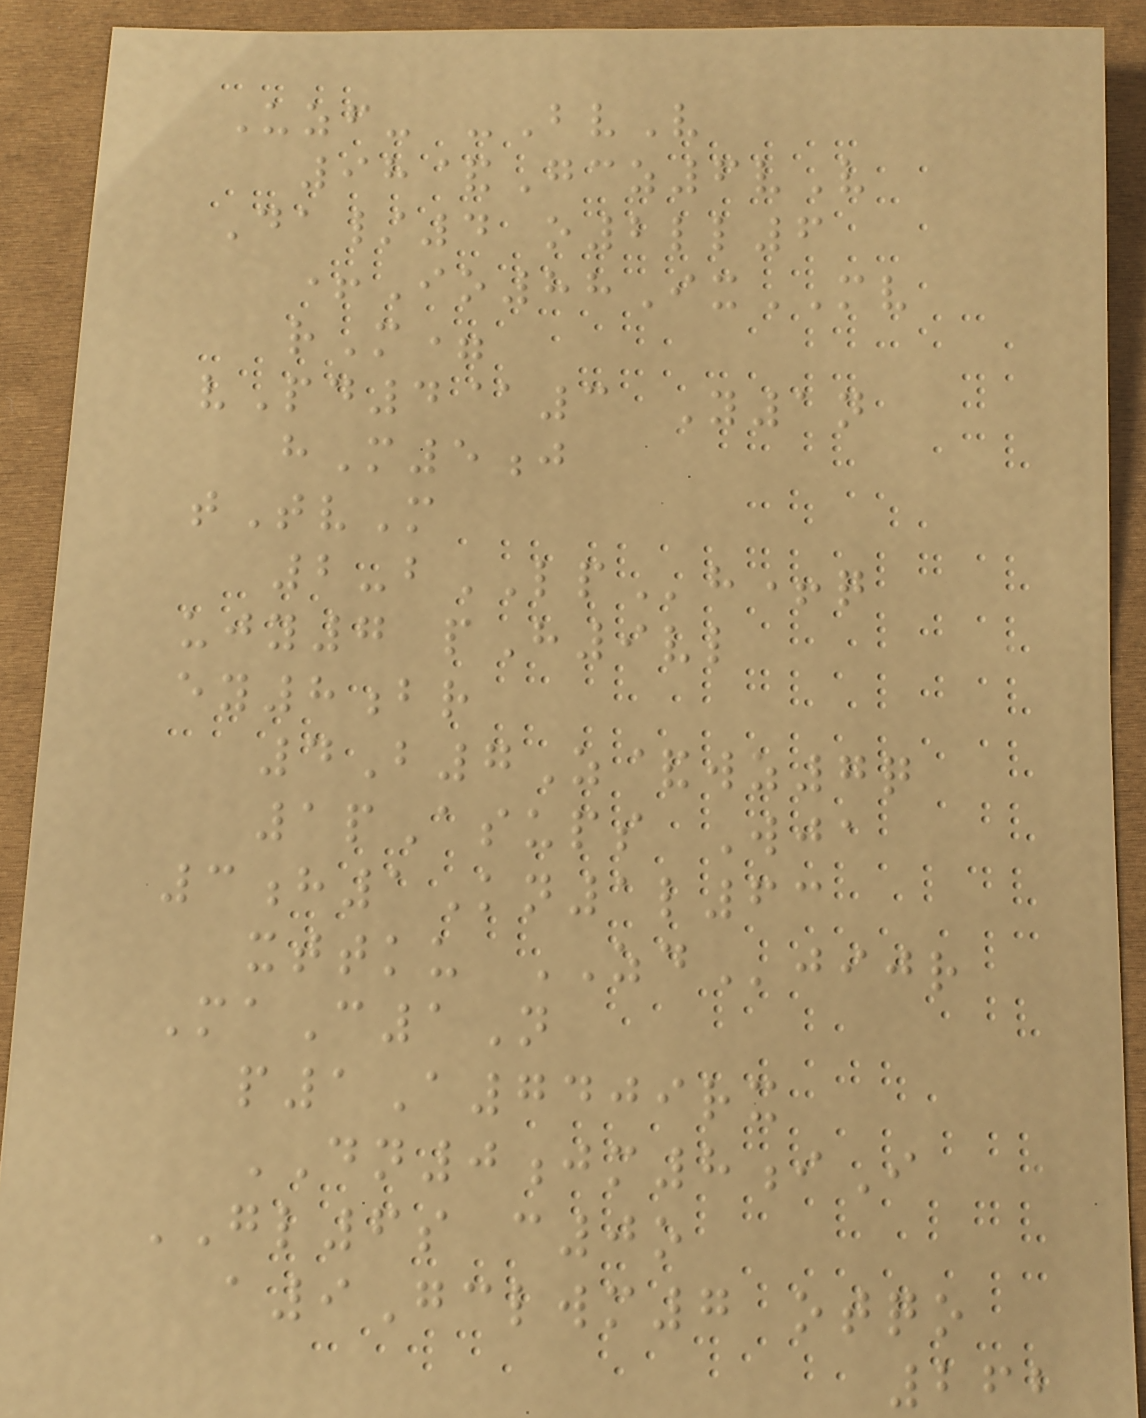Uzf- -BvV
98&Gcz6vV
Da/4 o2ll6
+Io88IxMV
rM=
vPd4@3 Y1n
hM5j
tTvM
2-bLPh+q
ujy7 pH9vl
ey8br
4B7Z&wz7q
1pAsups Wja
3h1Kn1l63
xttku ZDjijr
MaC1N
p1A7409rx
DN0jm8iI
GL6s c0o
a9Gclwm7 otqo
262
